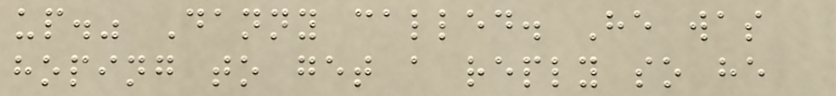up." Danny called. He was
hoping to get a reply so he
